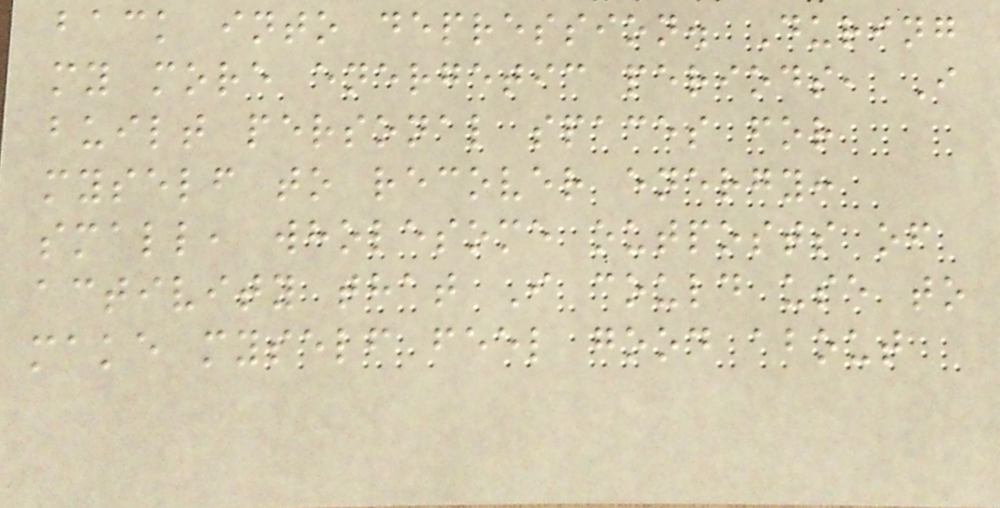back into depression. During
my more energetic periods, I
built personal spaces for
myself to recover energy:
small, wholesome outposts of
activity that I could use to
make myself feel good about
